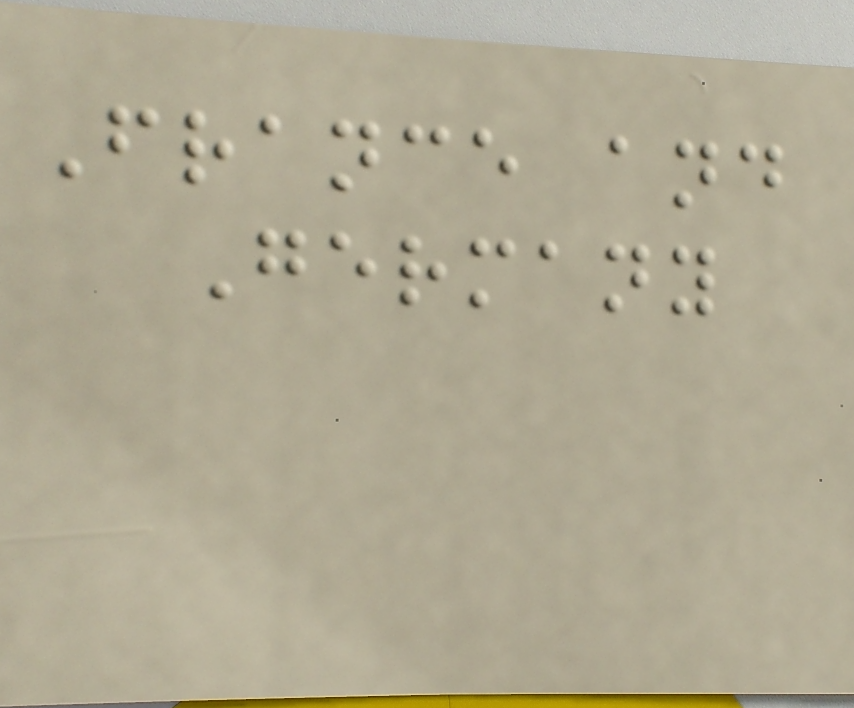France and
Germany
